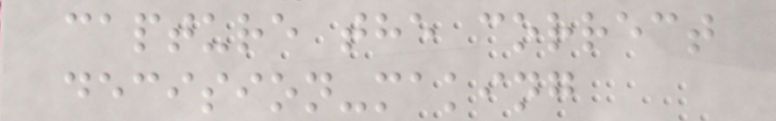capture the correct
decision-making
